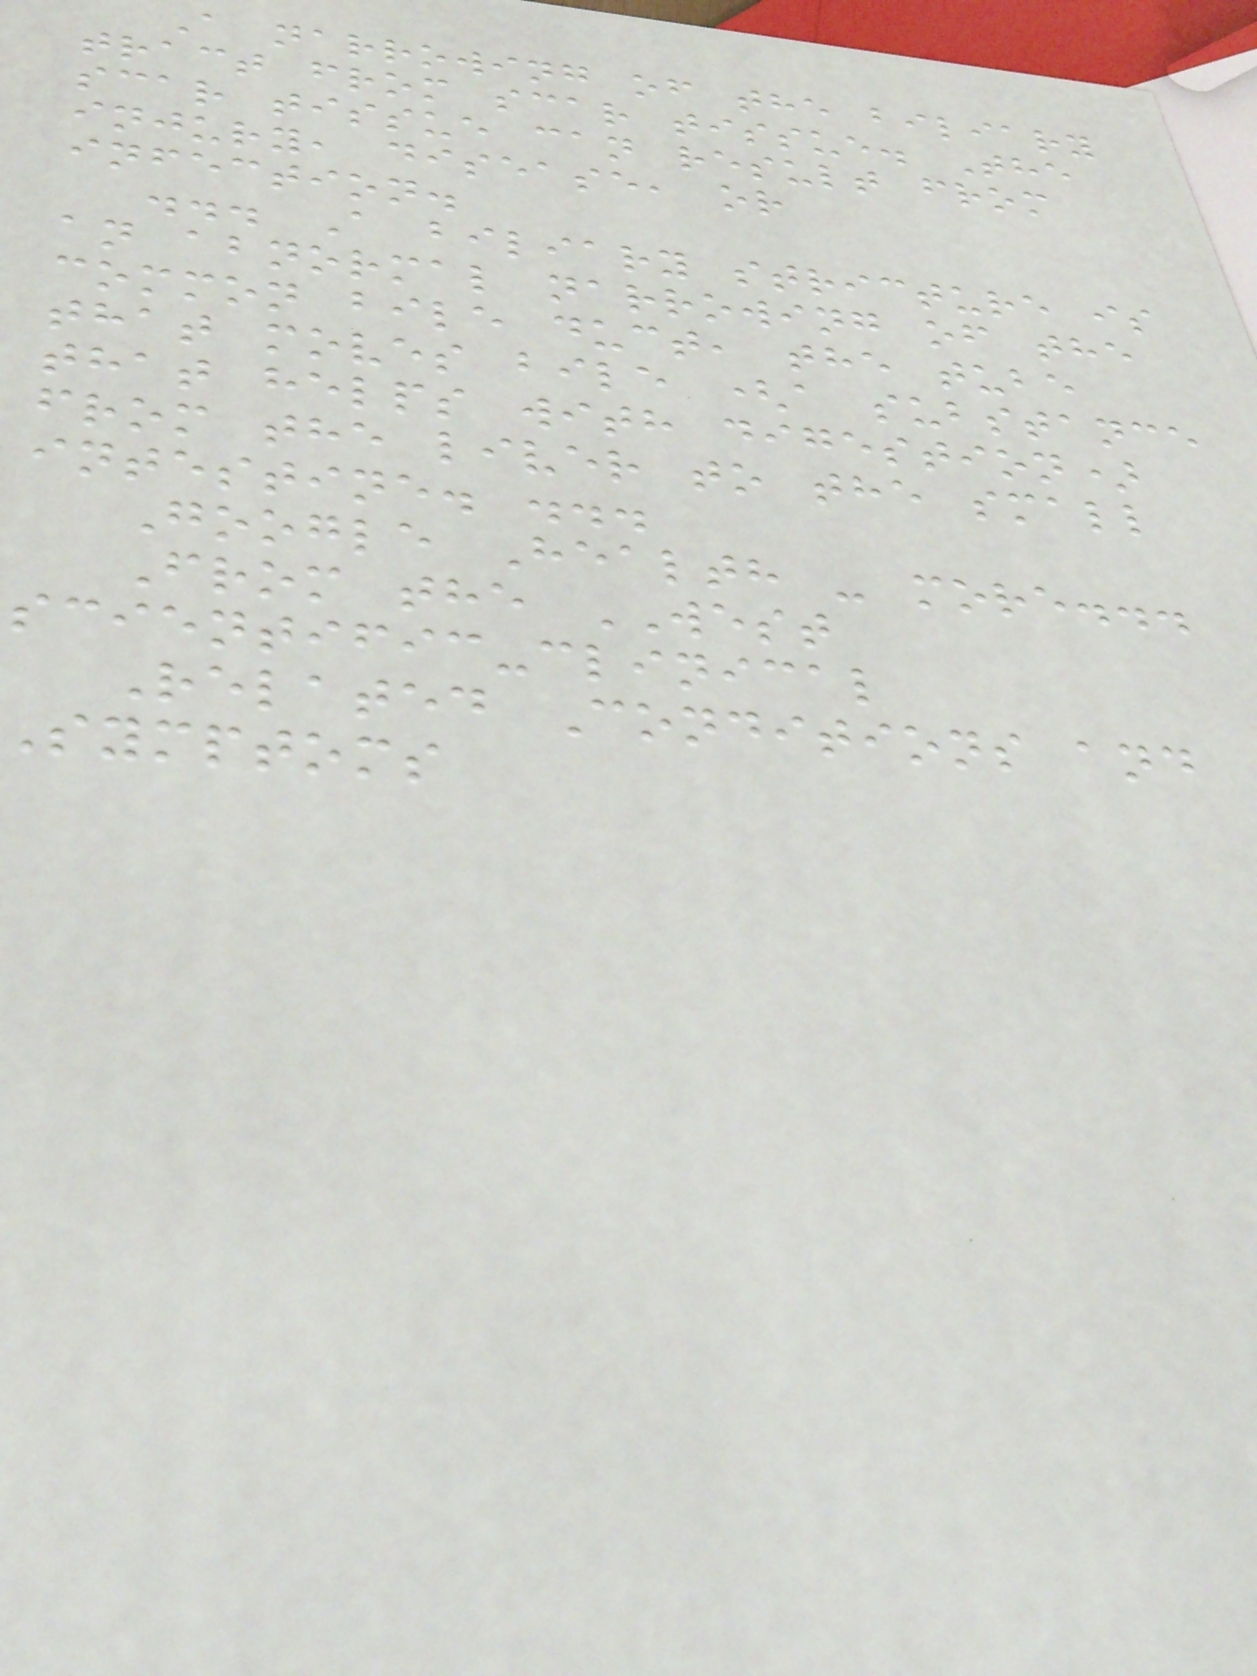A narrowing of the biliary
tract from scar tissue. The
scar tissue can result from
injury, disease, or
infection.
... A biliary stricture is
an abnormal narrowing of the
common bile duct, the tube
that moves bile (a substance
that helps with digestion)
from the liver to the small
intestine. ...
Google Health - more...
From the WEST
scientific-clinical
Related Conditions and
symptoms
